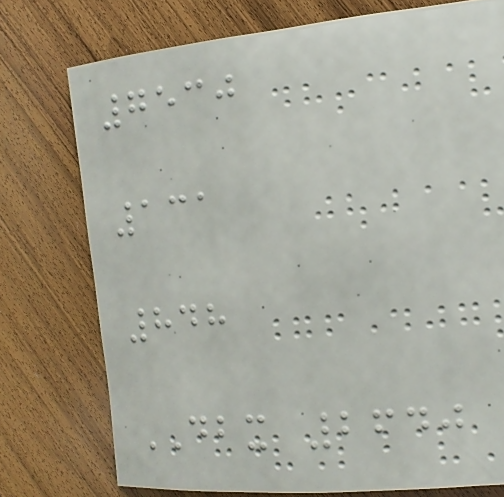7530
131
848
DBX 2640
